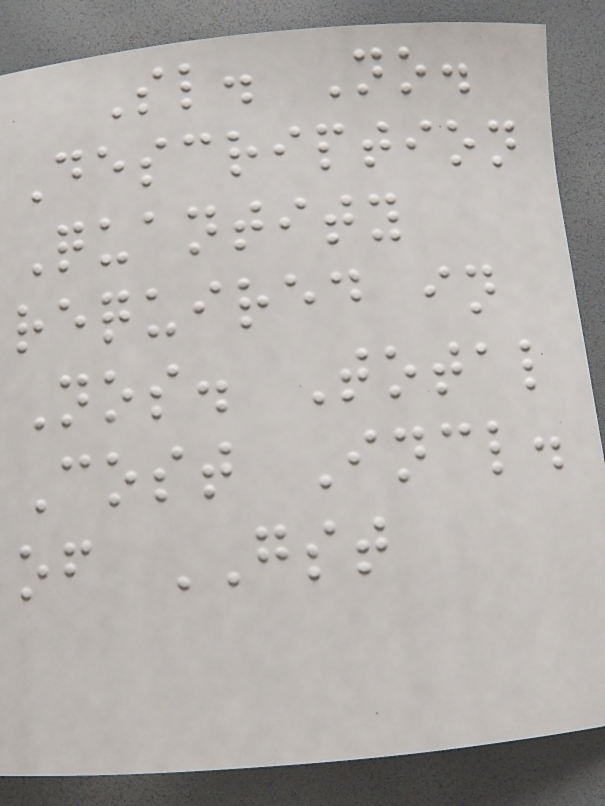Sl. No.
Description
Quantity
required in
Nos. Total
Cost Incl.
of GST
